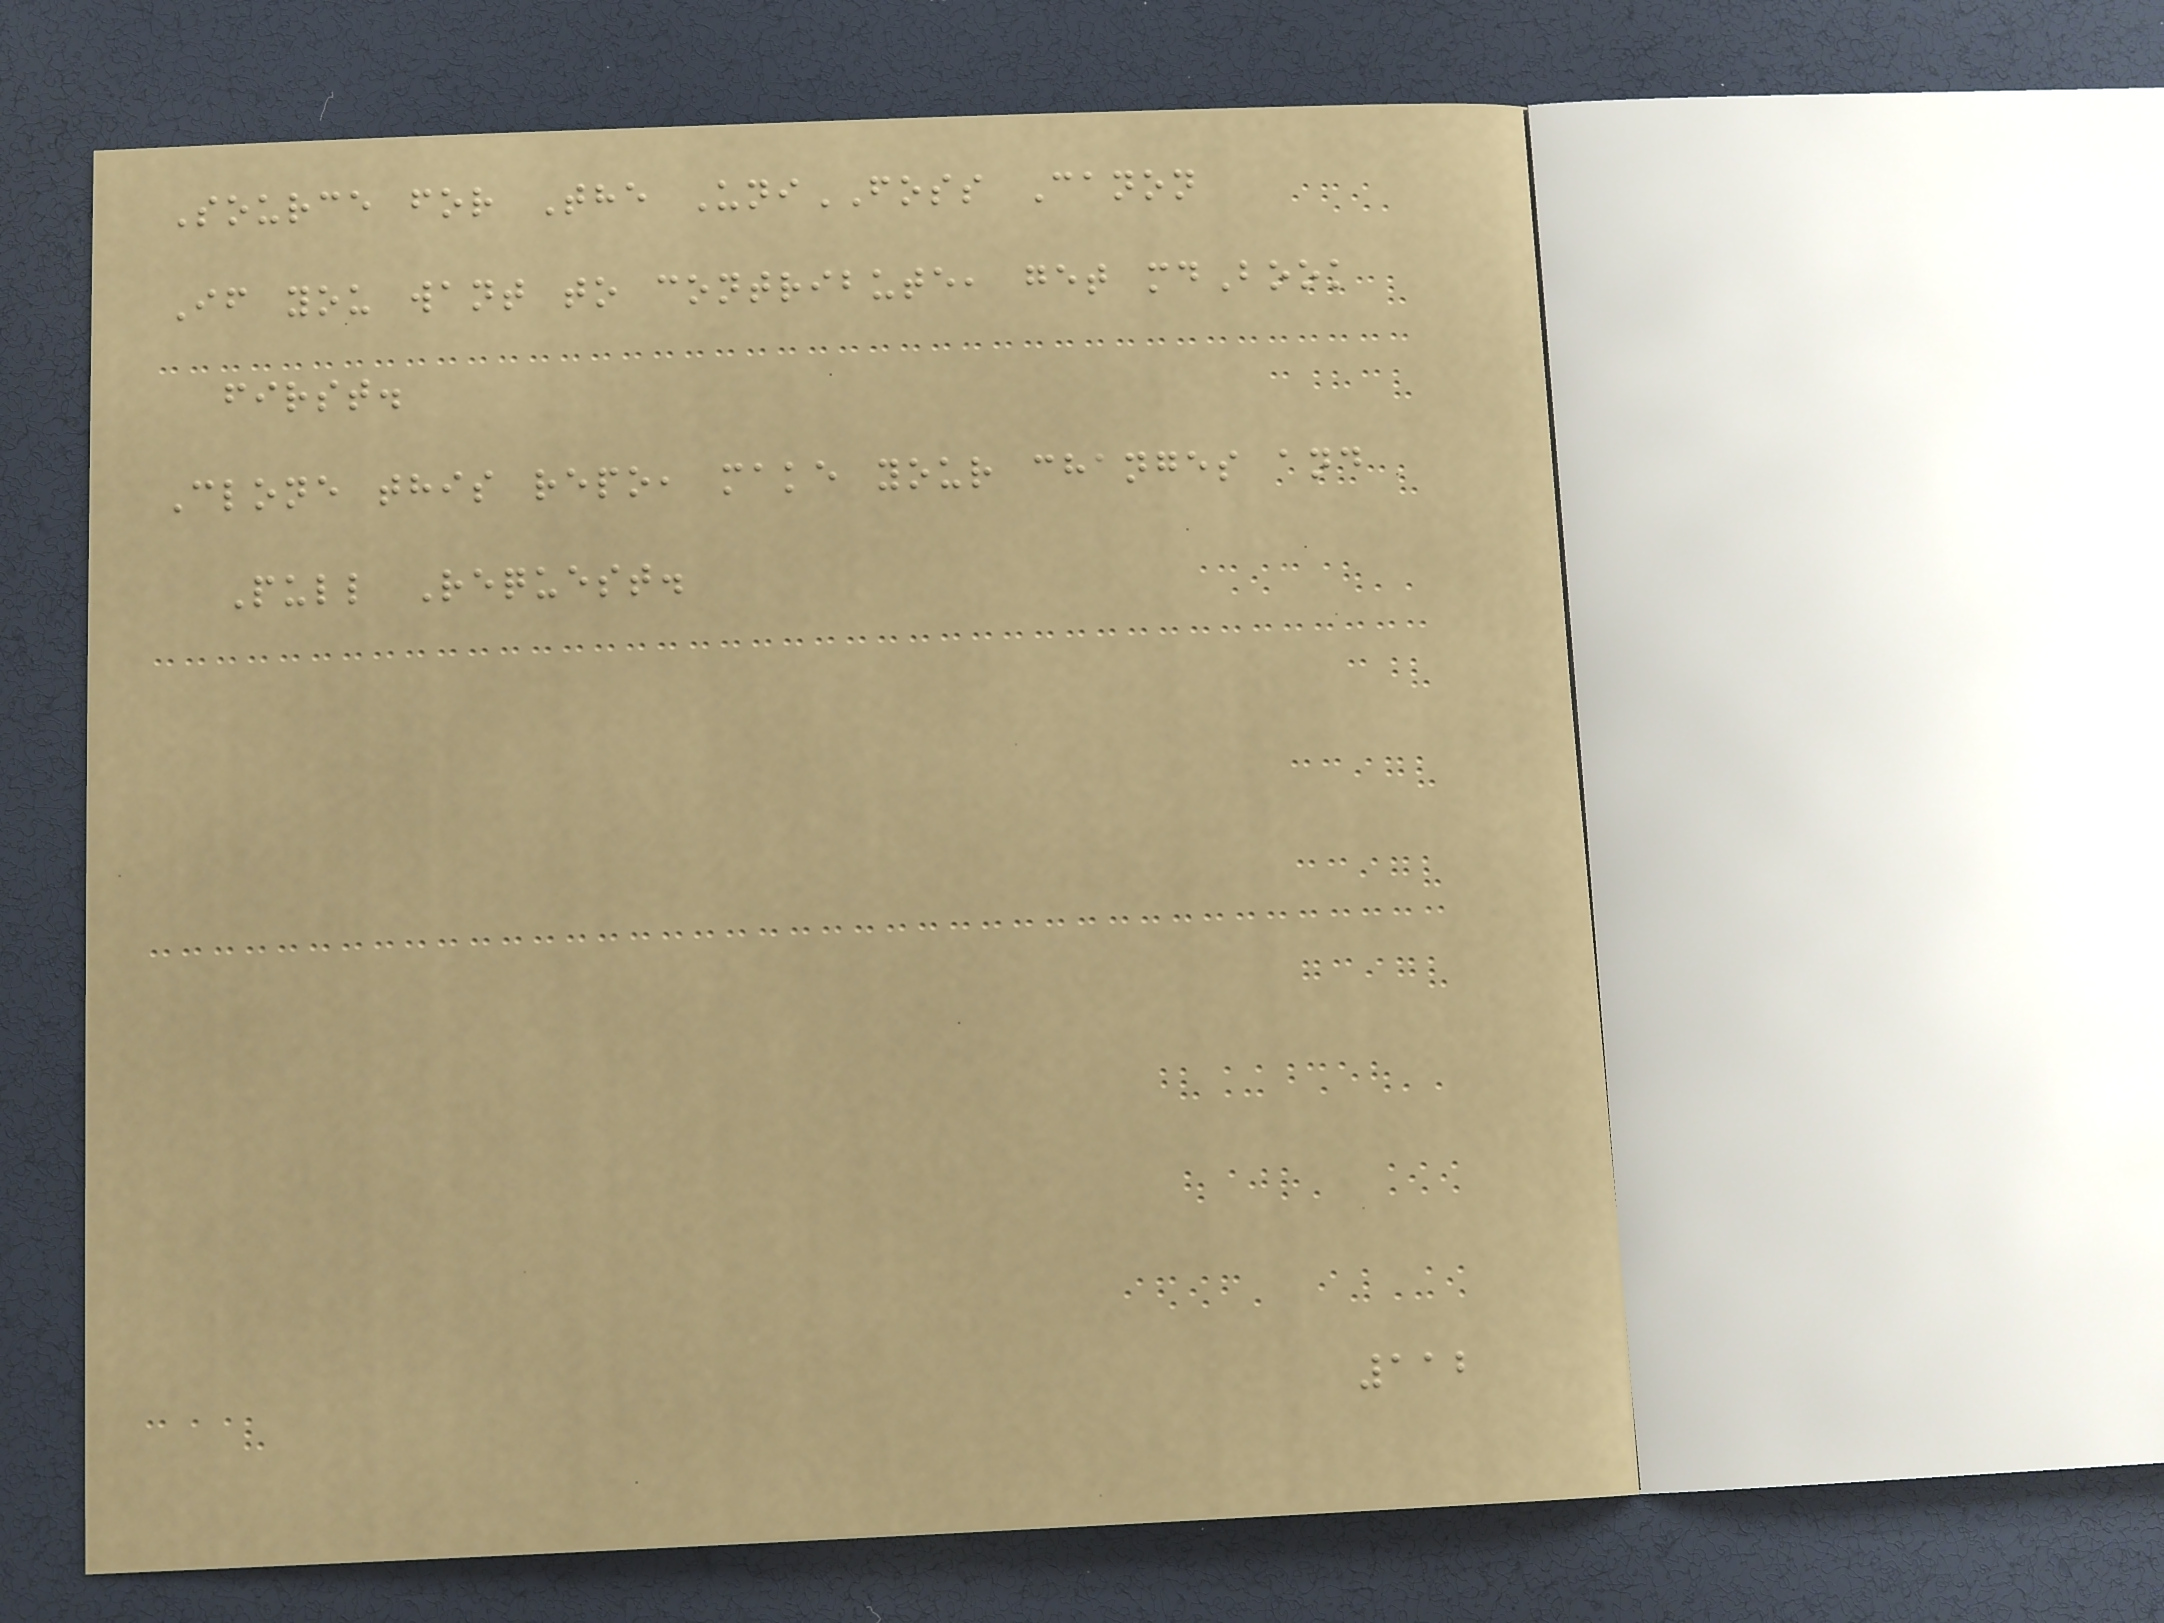Source for The UniFOSS Canon
If you want to contribute, get mdBook
first.
Clone this repo, make your changes and
Pull Request.
112
